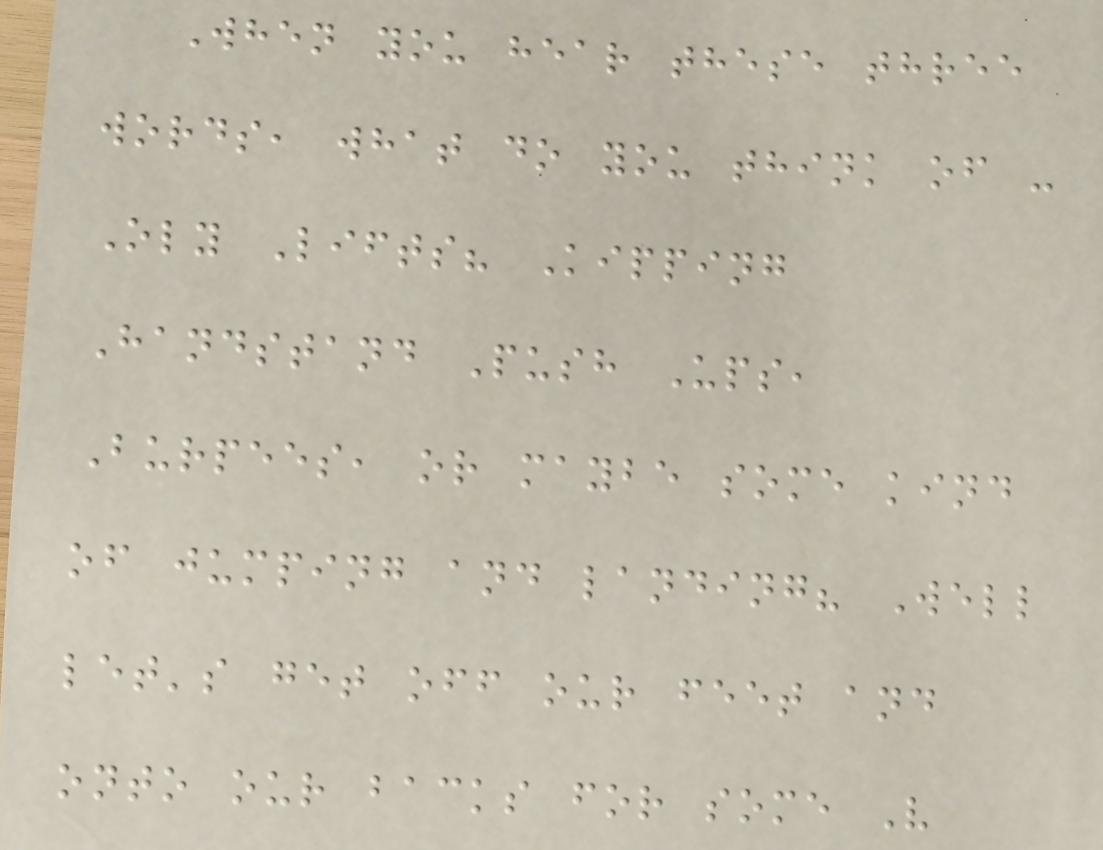When you hear these three
words, what do you think of -
Oly Lifts? Kipping
Handstand Push Ups,
Burpees, or maybe some kind
of jumping and landing? Well
let's get off our feet and
onto our backs for some V
